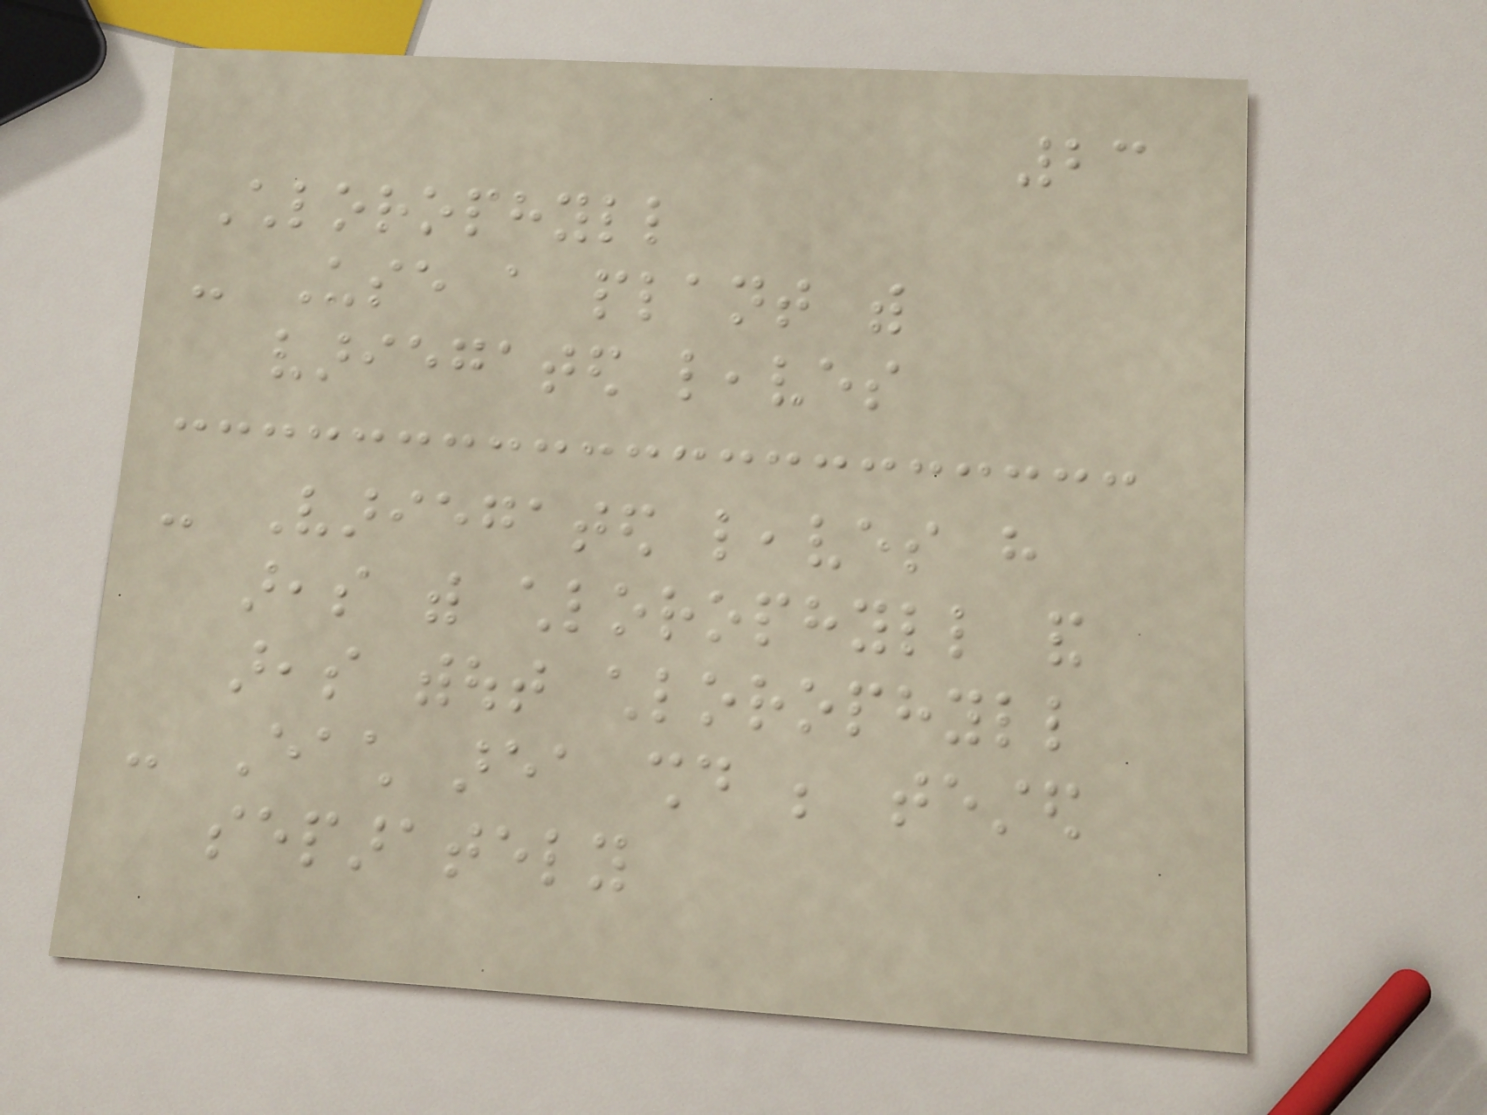23
Chlorophyll
- Use a plant with
variegated leaves
- Variegated leaves have
areas with chlorophyll and
areas without chlorophyll
- Each area should be tested
separately
